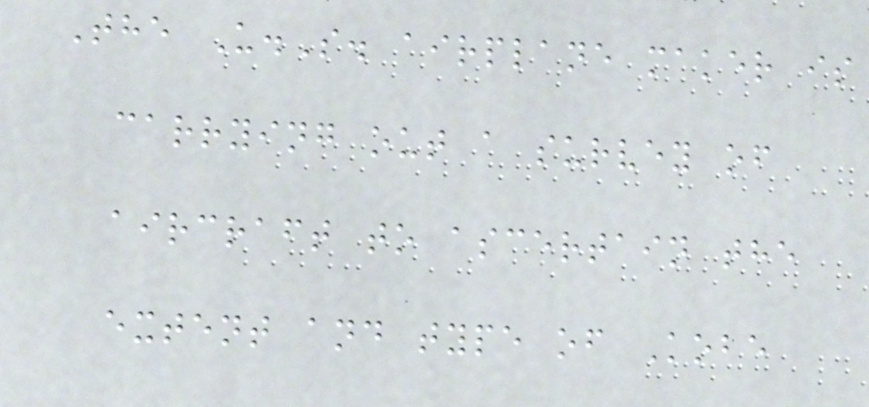The U.S. airplane maker is
carrying out a survey of
aircraft to ascertain the
extent and type of Kobe
